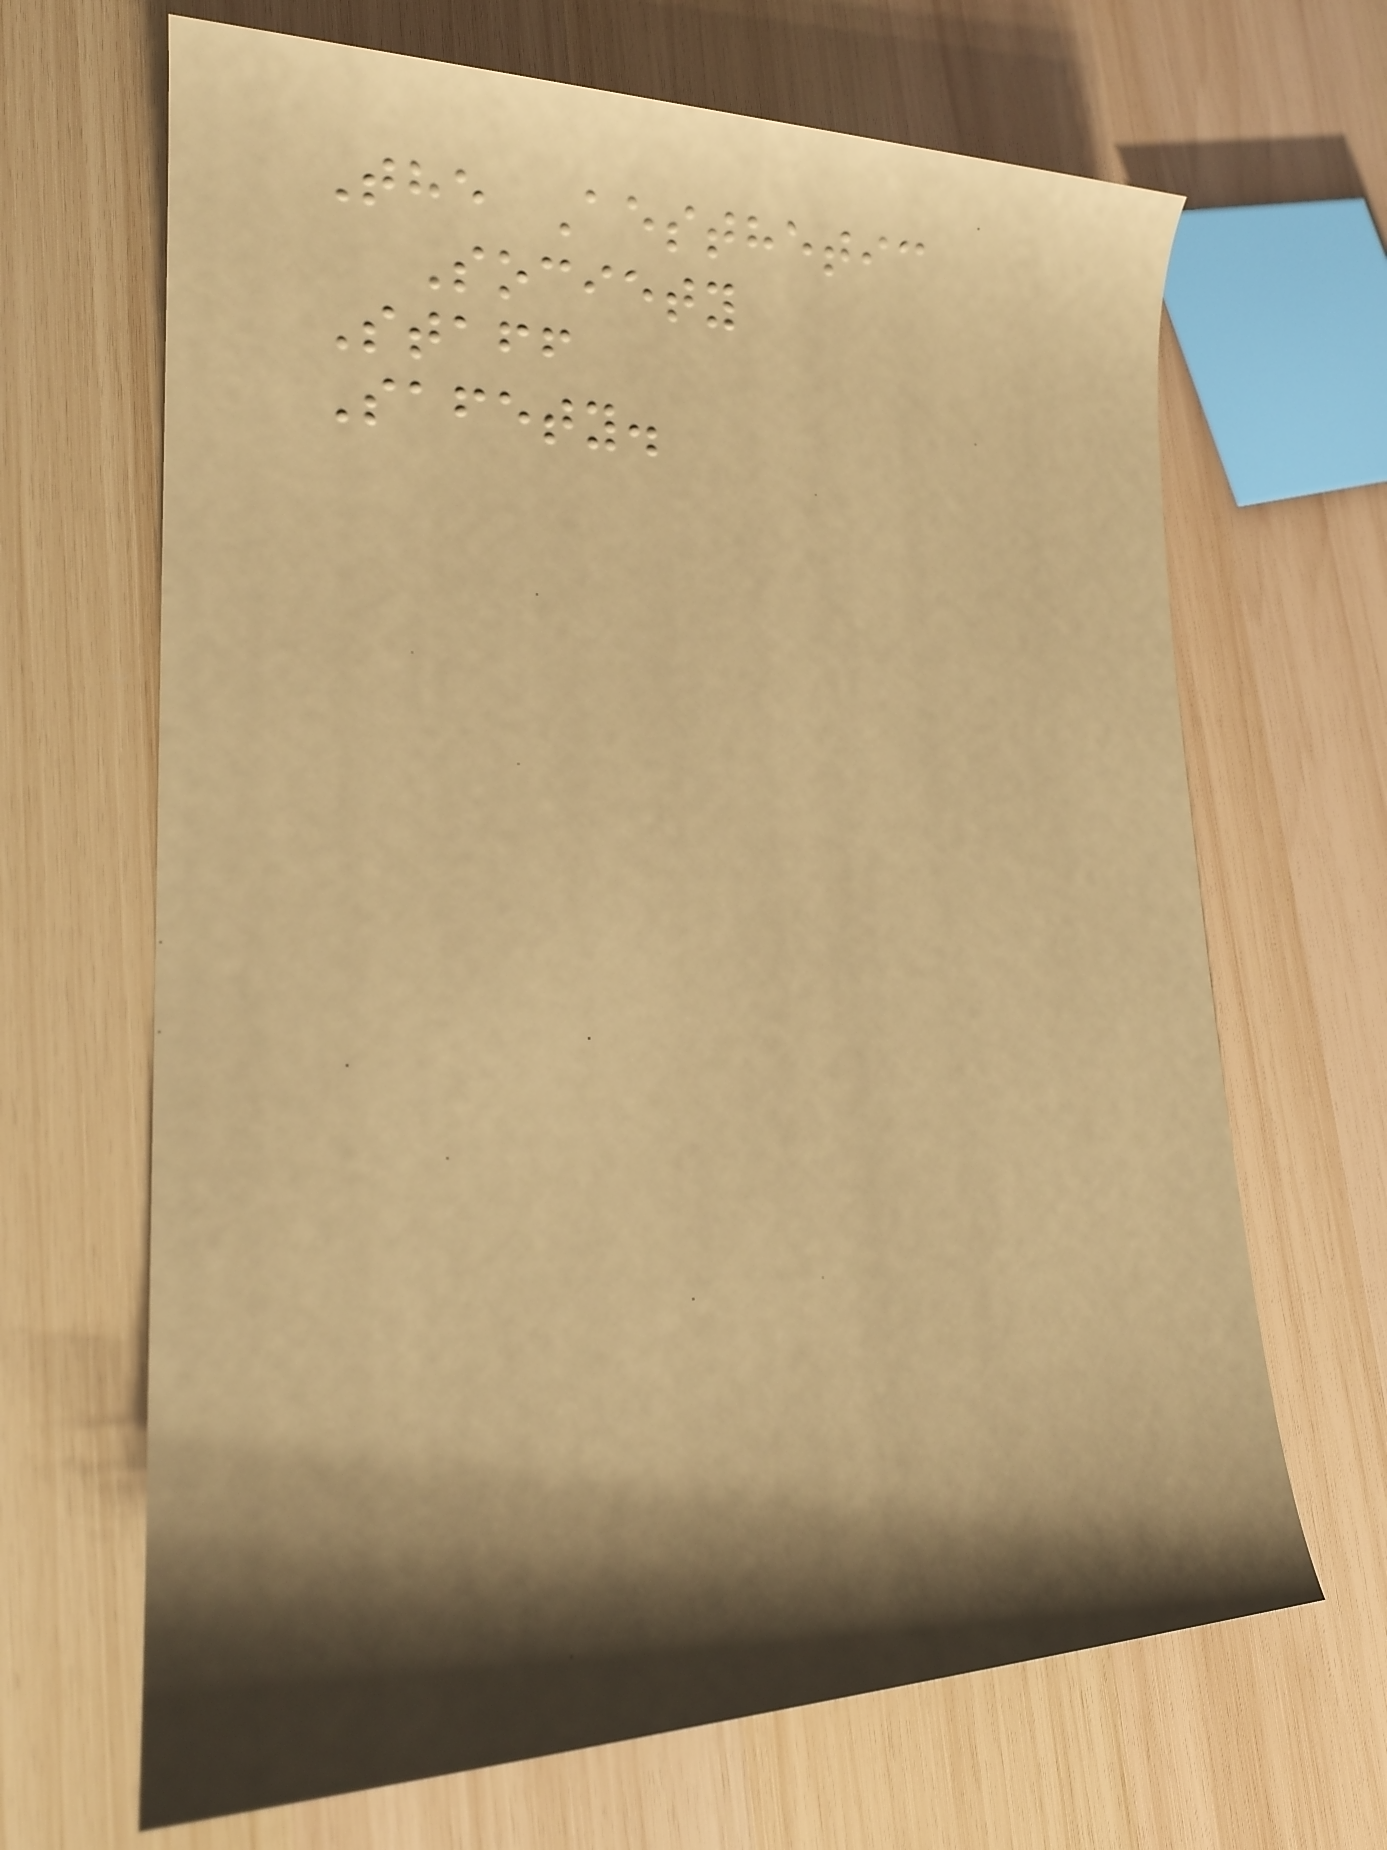The Aesthetic
Society
Staff
Safety.
